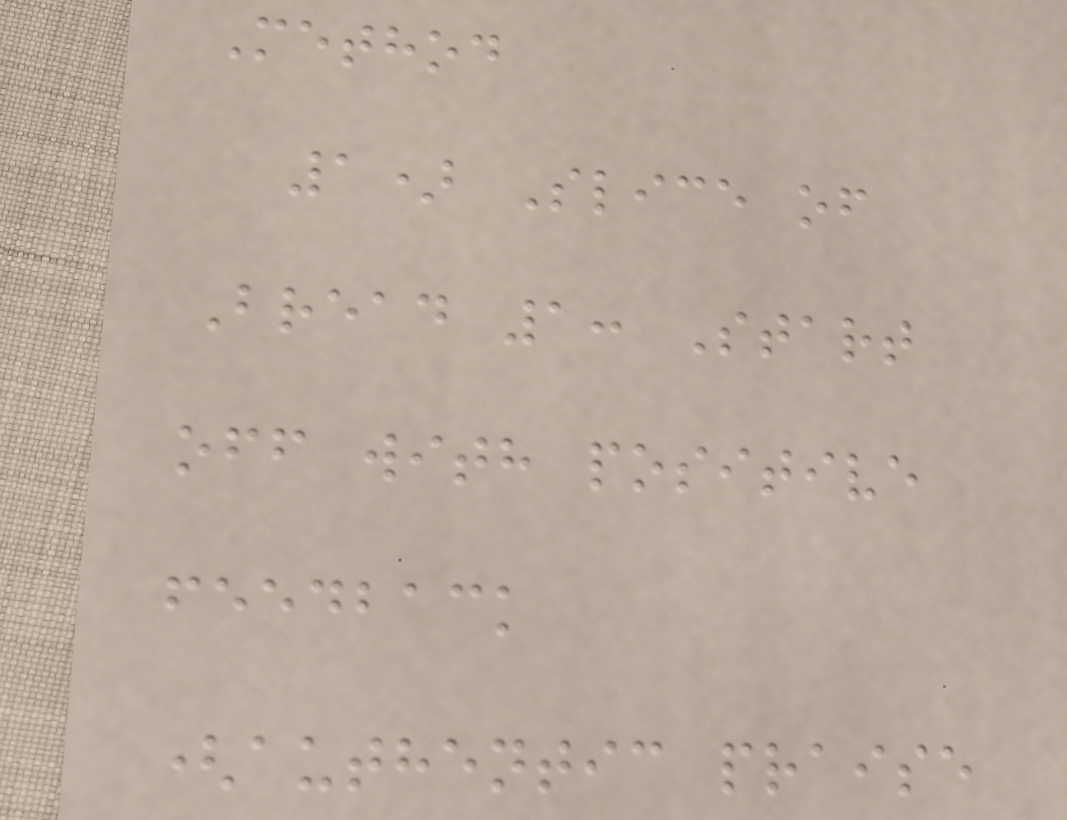Method
1) Slice of
Bread 1: Start
off with positive
feedback
(authentic praise
